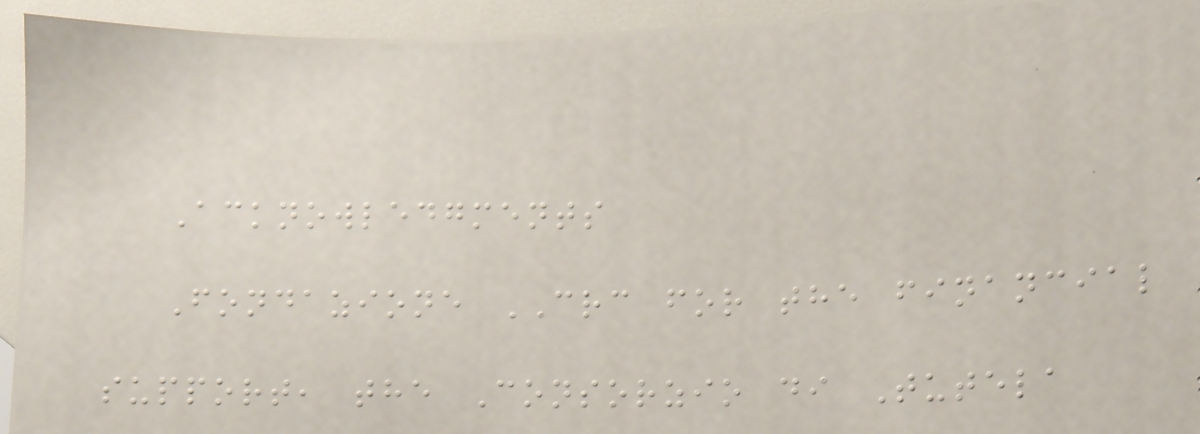Acknowledgments
Fondazione CRC for the financial
support, the Consorzio di Tutela
